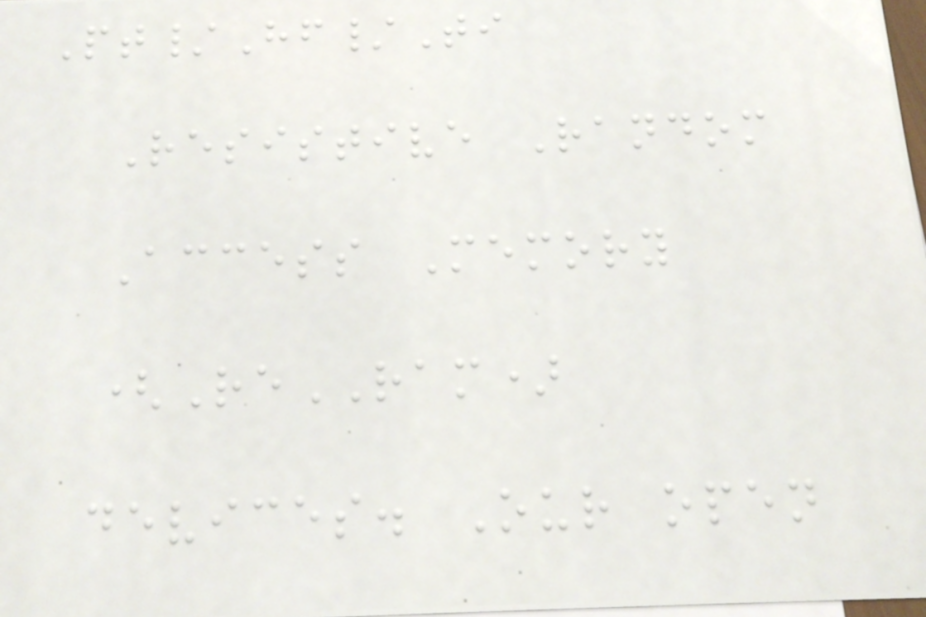Pt/Hf/Ti
Resistive Random
Access Memory
(ReRAM)
devices. Our open
